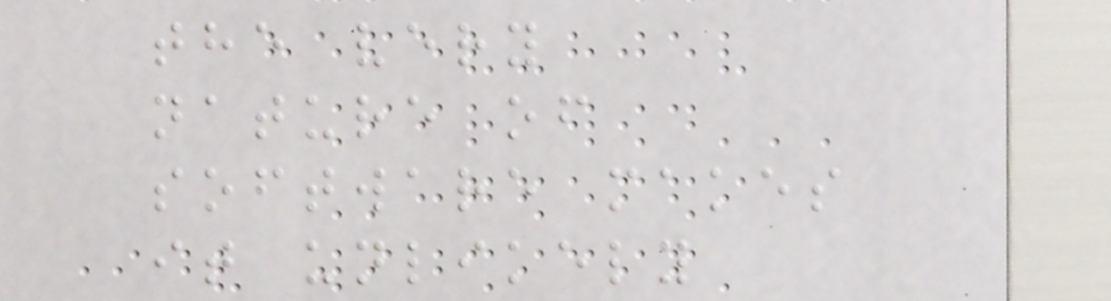the very
nature of
software makes
it unlikely
